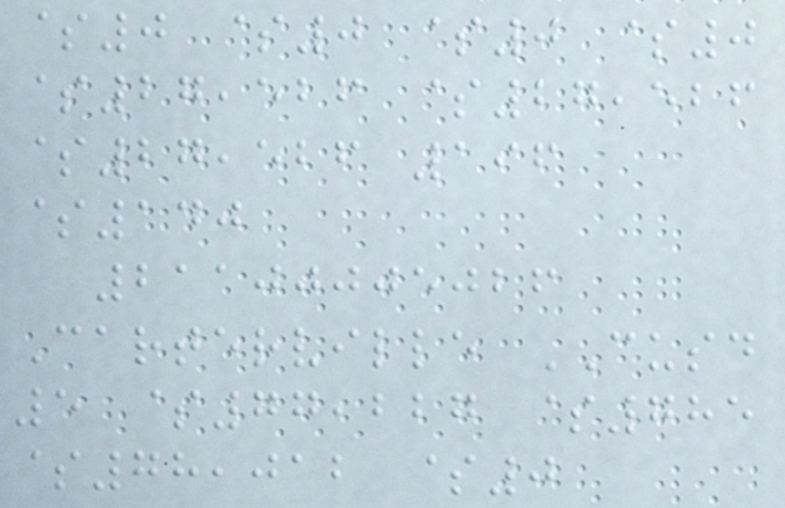$0 $0 $0 $0
$27,526 $27,526
$27,526 196
$140
21100005026
Carterville CUSD
5 $77,227 $785
$78,012 $0
